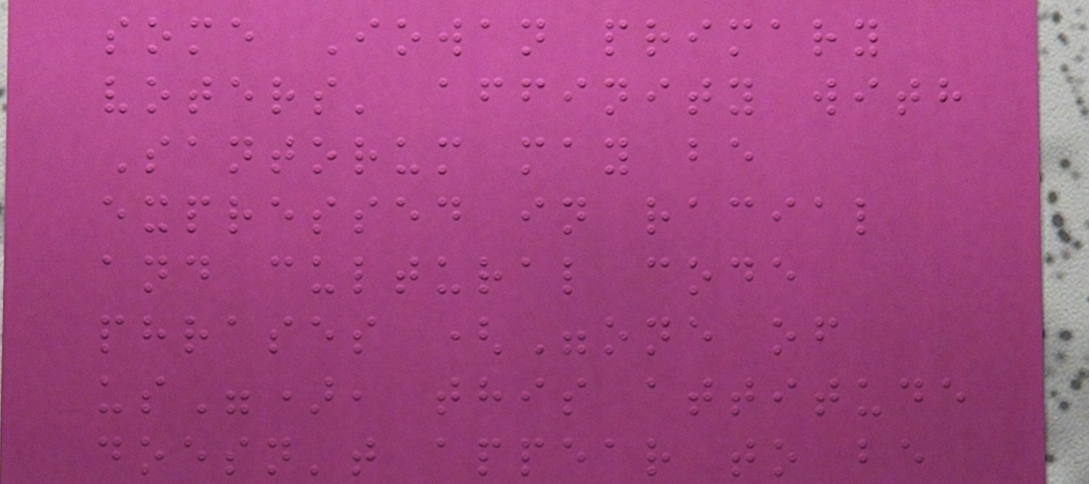some Iowan primary
voters' affinity with
Santorum may be
expressed in racial
and cultural code
phrases ("one of
us"), this attitude
doesn't appear to be
